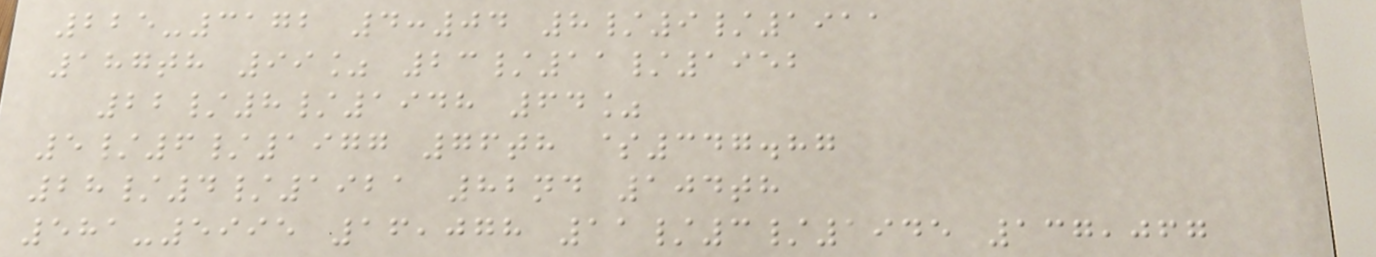225-3172 4:04 8/9/1911
187th 99% 23/11/1952
22/8/1948 64%
5/6/1977 76th $347.87
28/4/1921 82nd 104th
581-5995 16,078 11/3/1945 137,067
